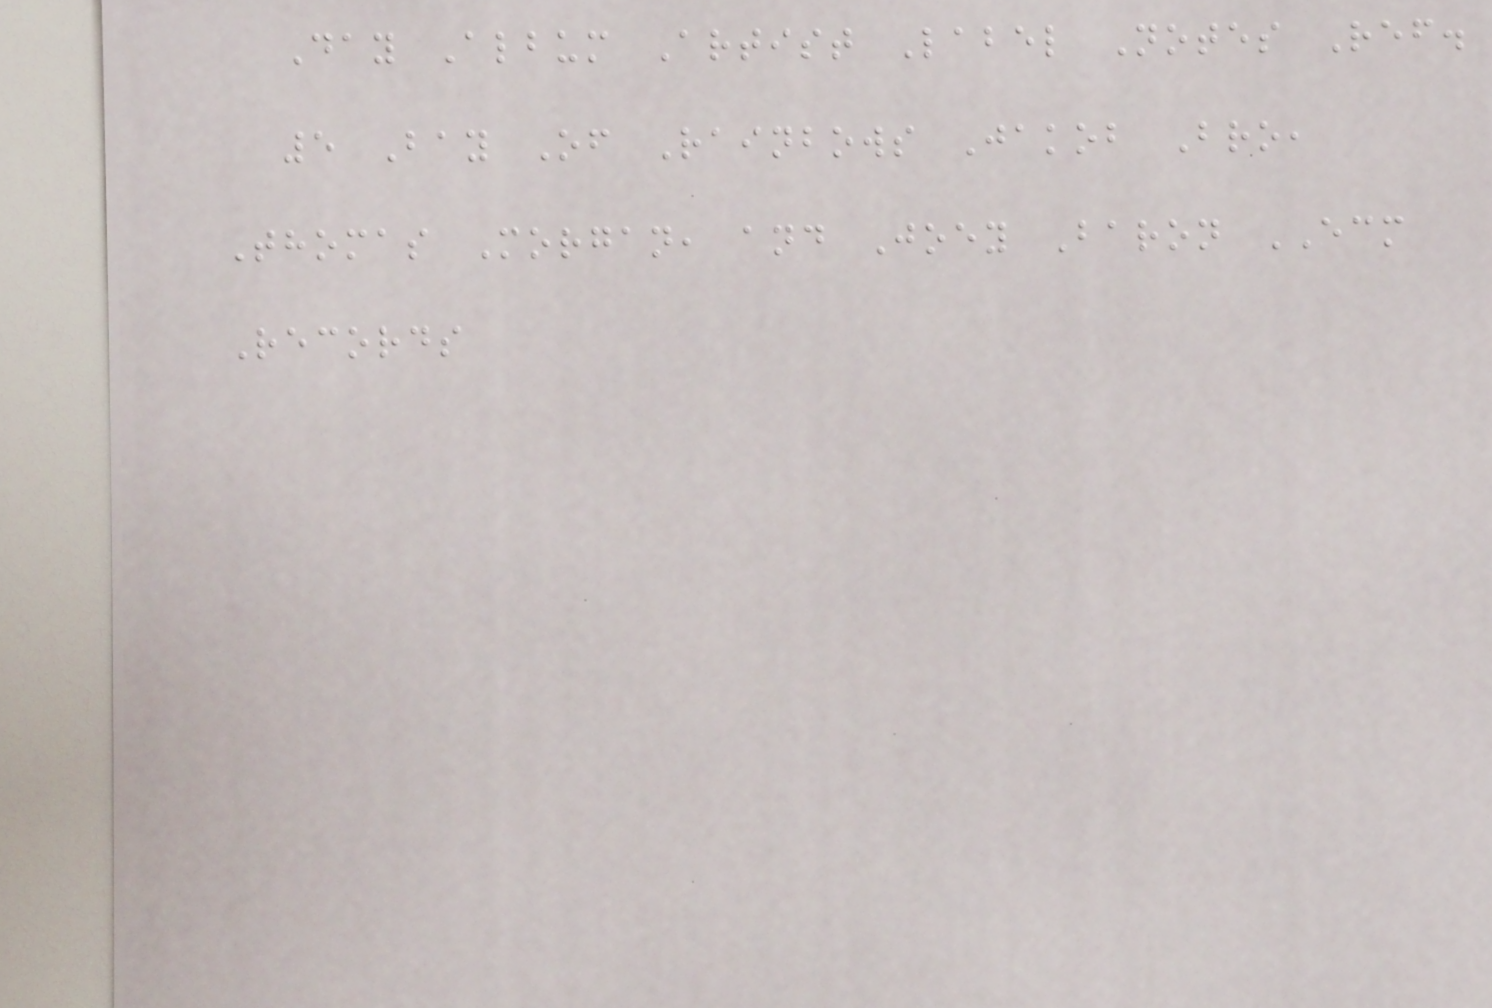Day Album Artist Label Notes Ref.
5 Bay Of Rainbows Jakob Bro,
Thomas Morgan, and Joey Baron ECM
Records
